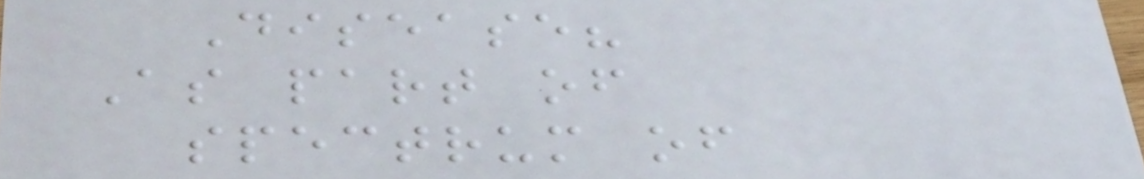Disease?
As part of
spectrum of
